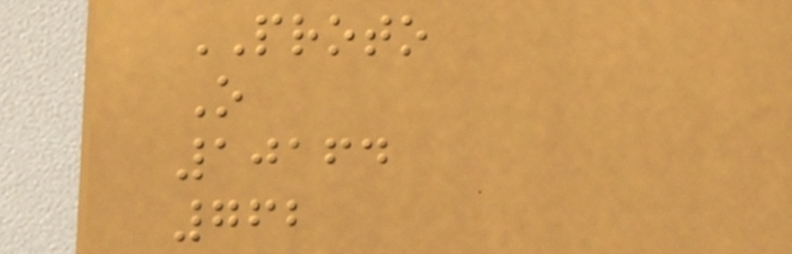PROTO
O
10164
762
